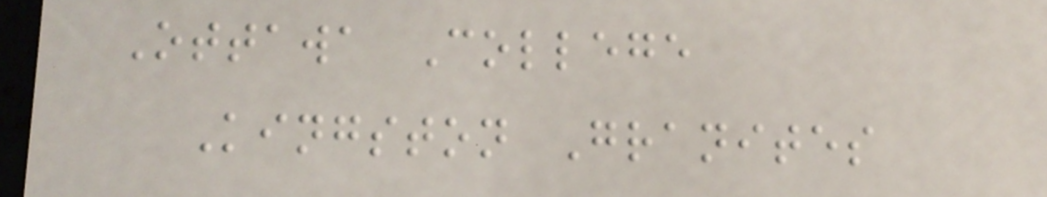Ottawa College
Kingston Granites
